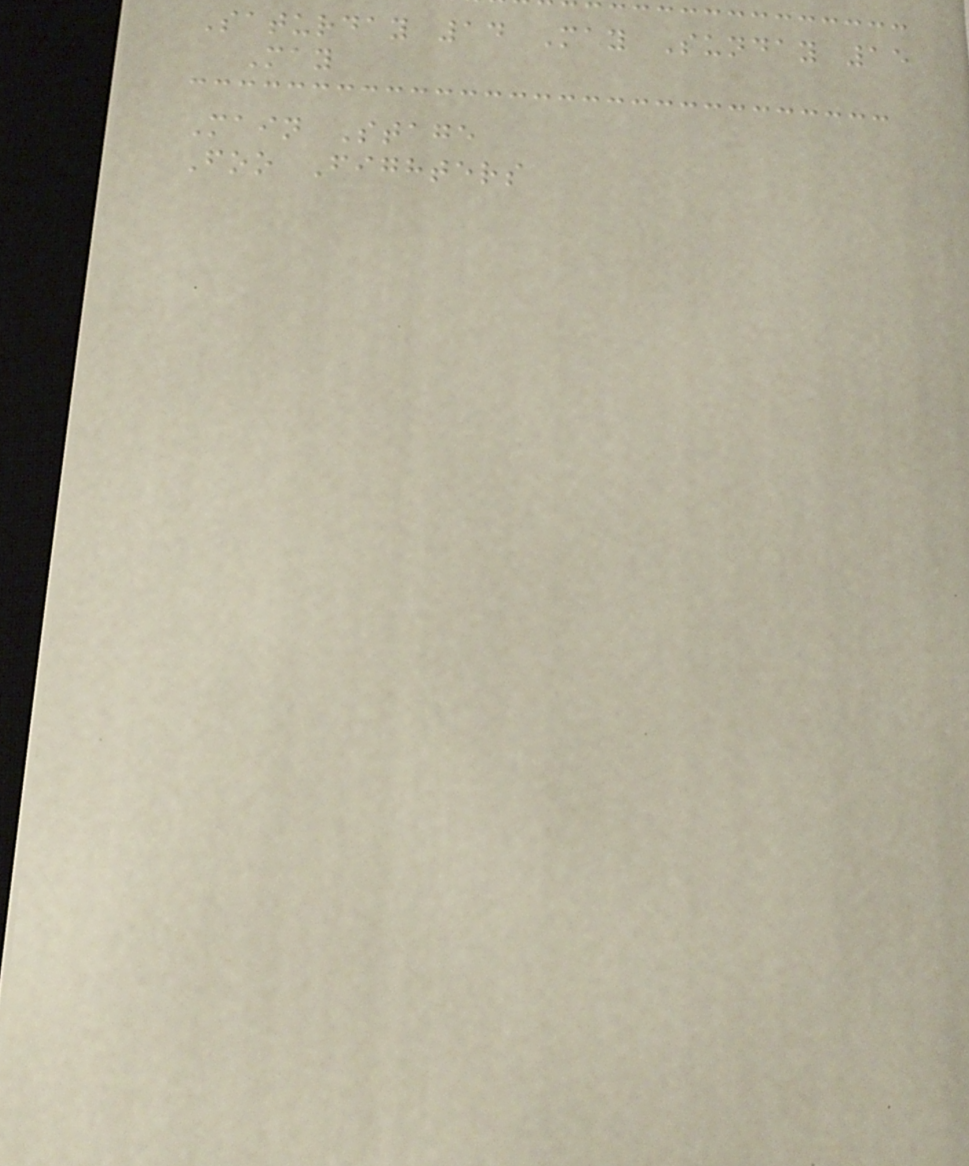Saturday 14 May Sunday 15
May
Main Stage
Foo Fighters
